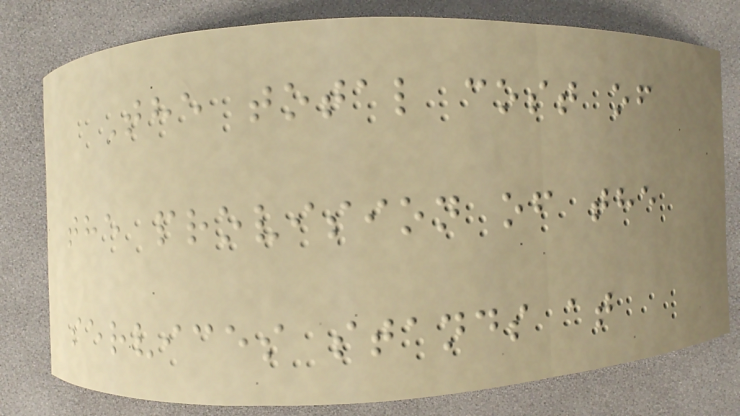The total cost of
the provision of the
services stands at
